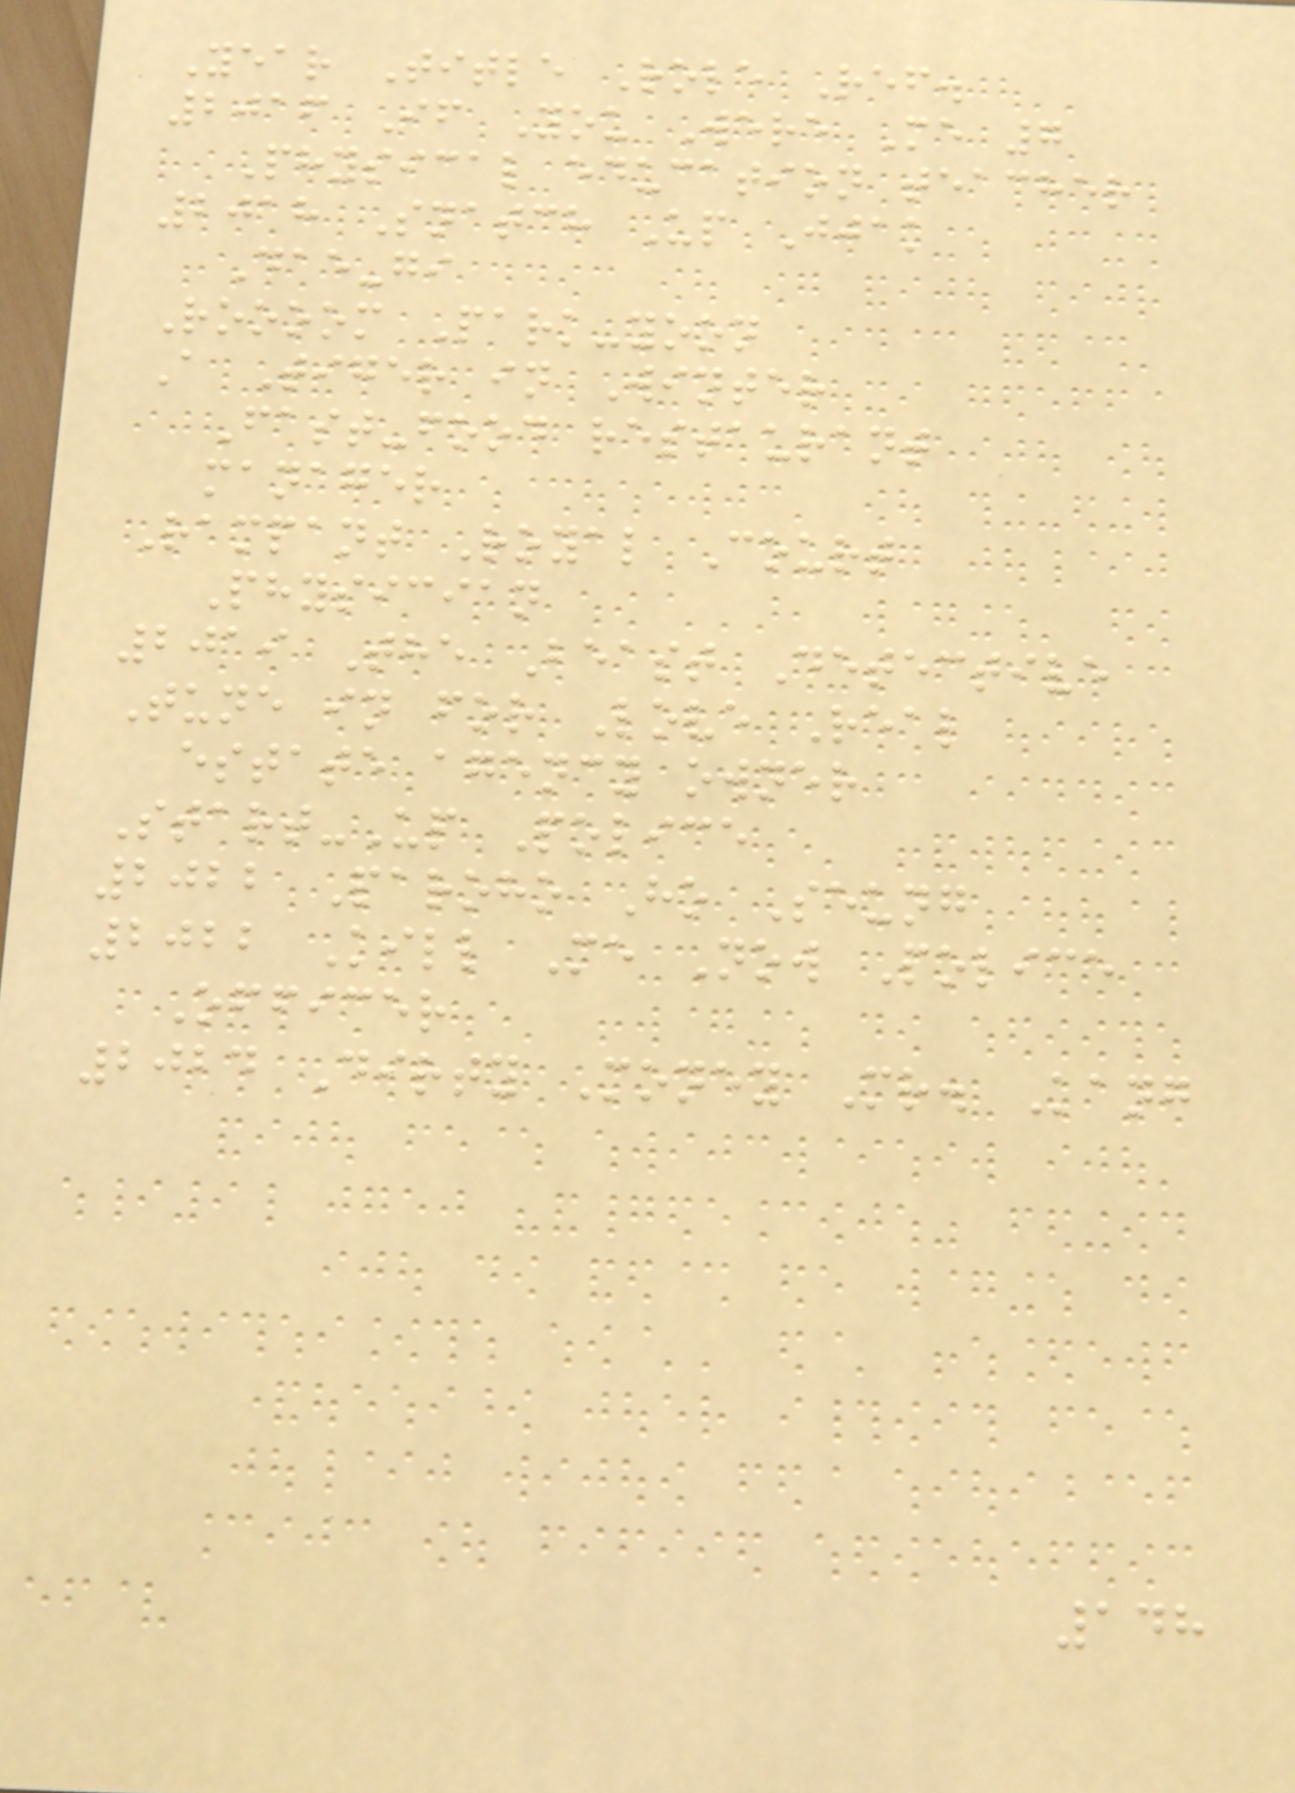Year Title Role Ref.
2016 If You Were Me 7
Physical education teacher
2018 Snatch Up Jjak
Dae-gi
Roooom Park-yoon
A Tiger in Winter
Fast-food restaurant
manager
Rampant Royal Court
Physician
2019 The Beast Detective
Tune in for Love Real
estate agency owner
Start-Up Police
2022 Paroho Ho Seung
2022 Kill Me Now Police
Officer
2024 Dirty Money Mr. Kang
148
